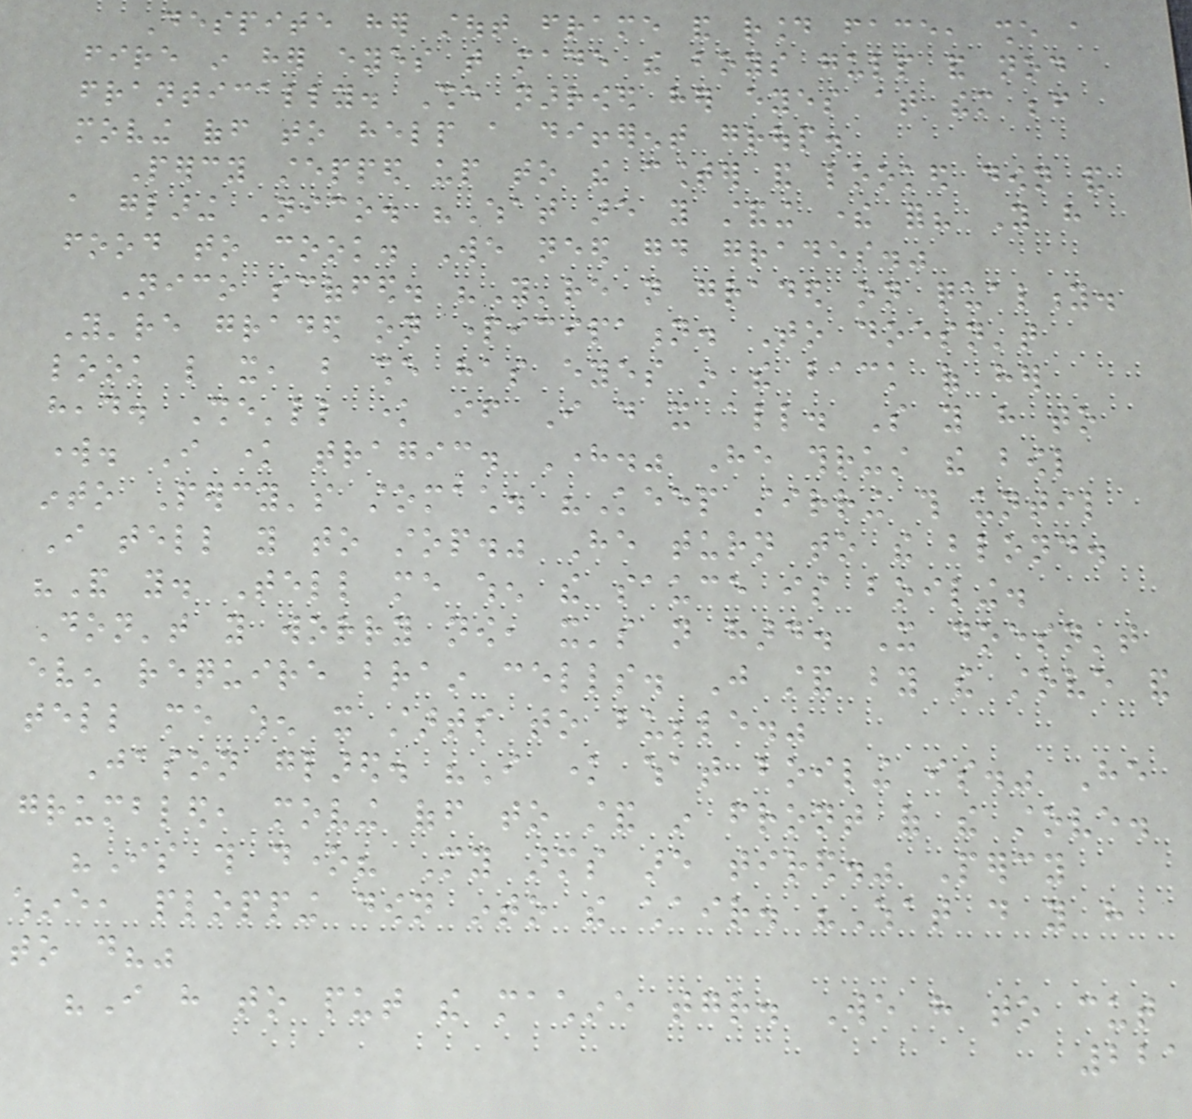Despite her stout frame and round face, she a
fire in her eyes that made the boys gulp and nod
frantically. She narrowed her eyes at them before
moving off to help a different group.
Percy stepped up to the counter and looked down and
a glaring Nico. "What are you standing there for? You have
food to cook. We need good grades."
Nico scoffed. "You're not graded on quality.
You're graded on participation. To doesn't
look like it, but she has eyes in the back of her
head. She'll know if I do it all. So you have to
work. I know tragic. Here." He thrust the bowl
into Percy's stomach. "Keep stirring this until
I tell you to stop." He turn to the blond.
"And you. Tell me when the sauce is boiling.
Don't you worry now, it's not hard. It doesn't
even require brain cells. Just stand by the stove and
tell me when it starts to bubble."
Jason glared. "I know what boiling is." He
grumbled, moving off to stand in front of the stove.
"Is this done? My arms are tired." Percy
whine, plopping down into the chair. "What do you have
to do?"
"I have to put the machine together. We have to cut
221
